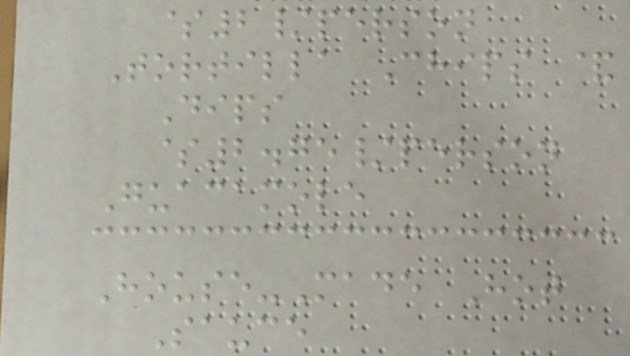$2/person
Tortilla Chips &
Dips
$2.75/person
Guacamole
House-Made Hot
Sauce
